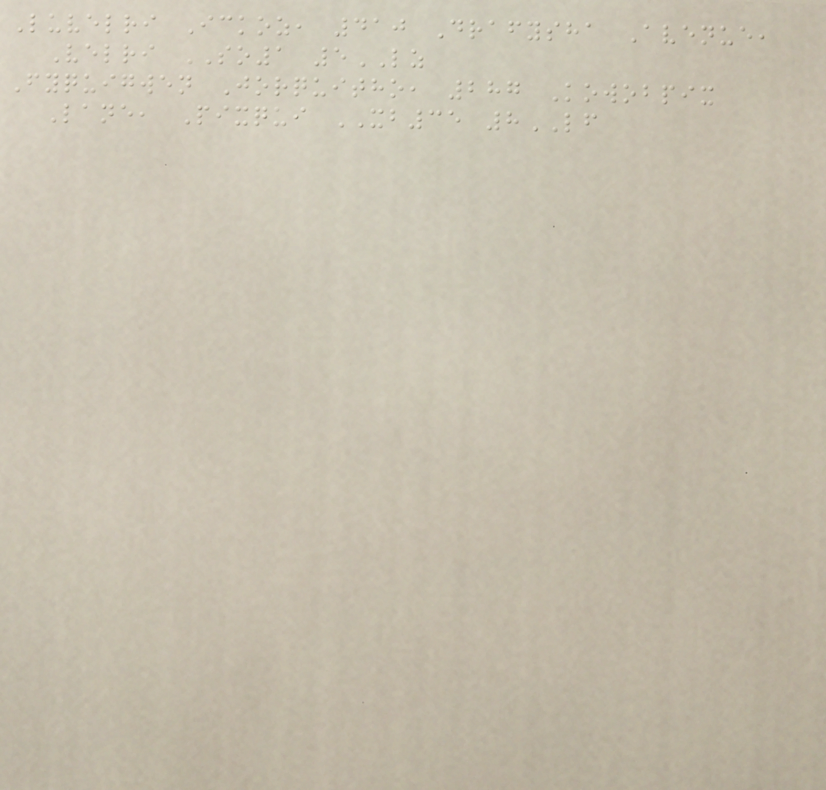Luvelri Ickoz, 410 Drafysha Avenue,
Velri SO1 5LZ
Fyquigwen Jorquitho, 287 Kowobpix
Lane, Pixqui XB35 8LF
